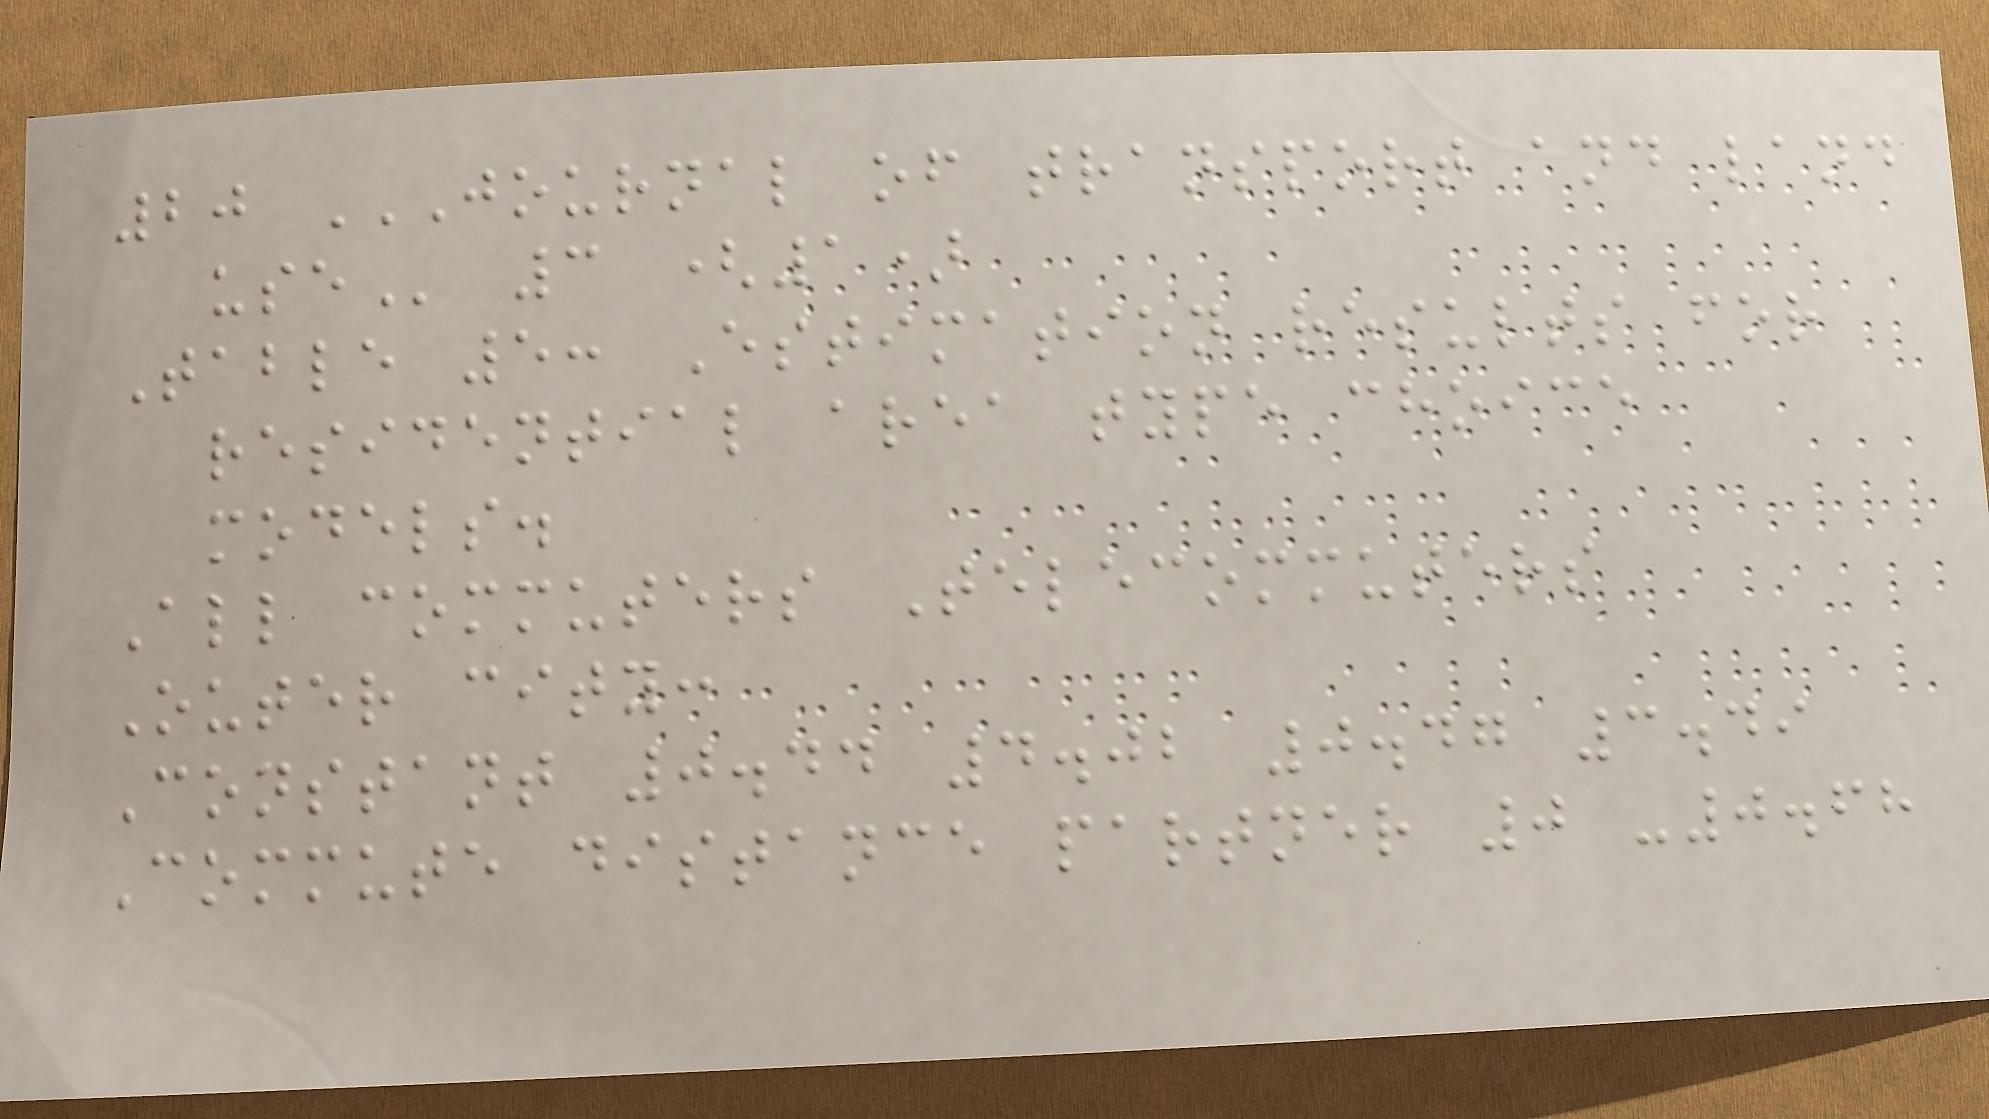20 JOURNAL OF TRANSPORT AND LAND
USE 3 (1)
Table 5: Estimation results for
residential area type choice
models.
All commuters Telecommuters
Outer city:
Constant 0.44 4.02 0.47 3.49
Commute distance partner 0 -0.68
